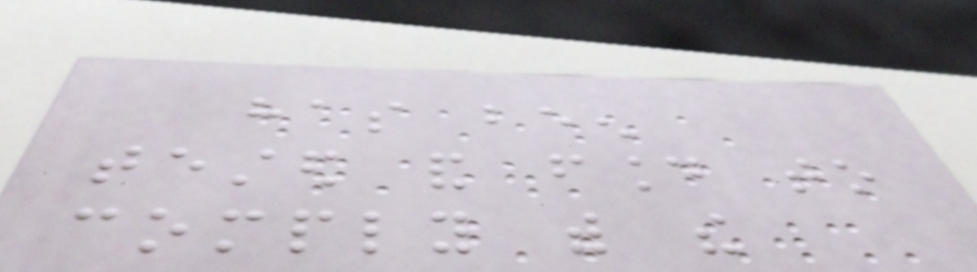has been
tested and found to
comply with the
